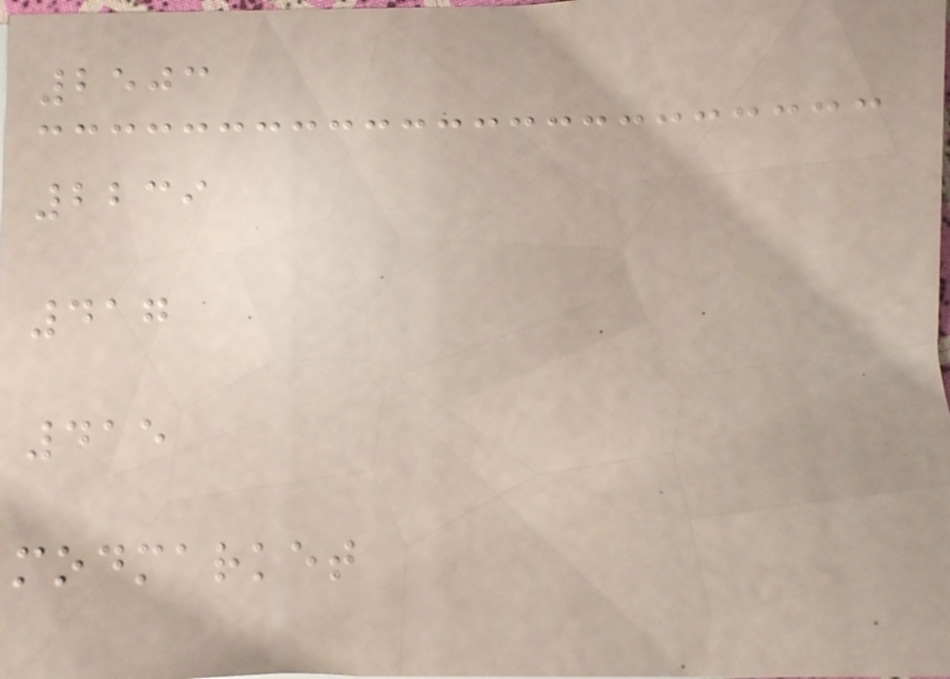2503
2239
417
415
modmarket
